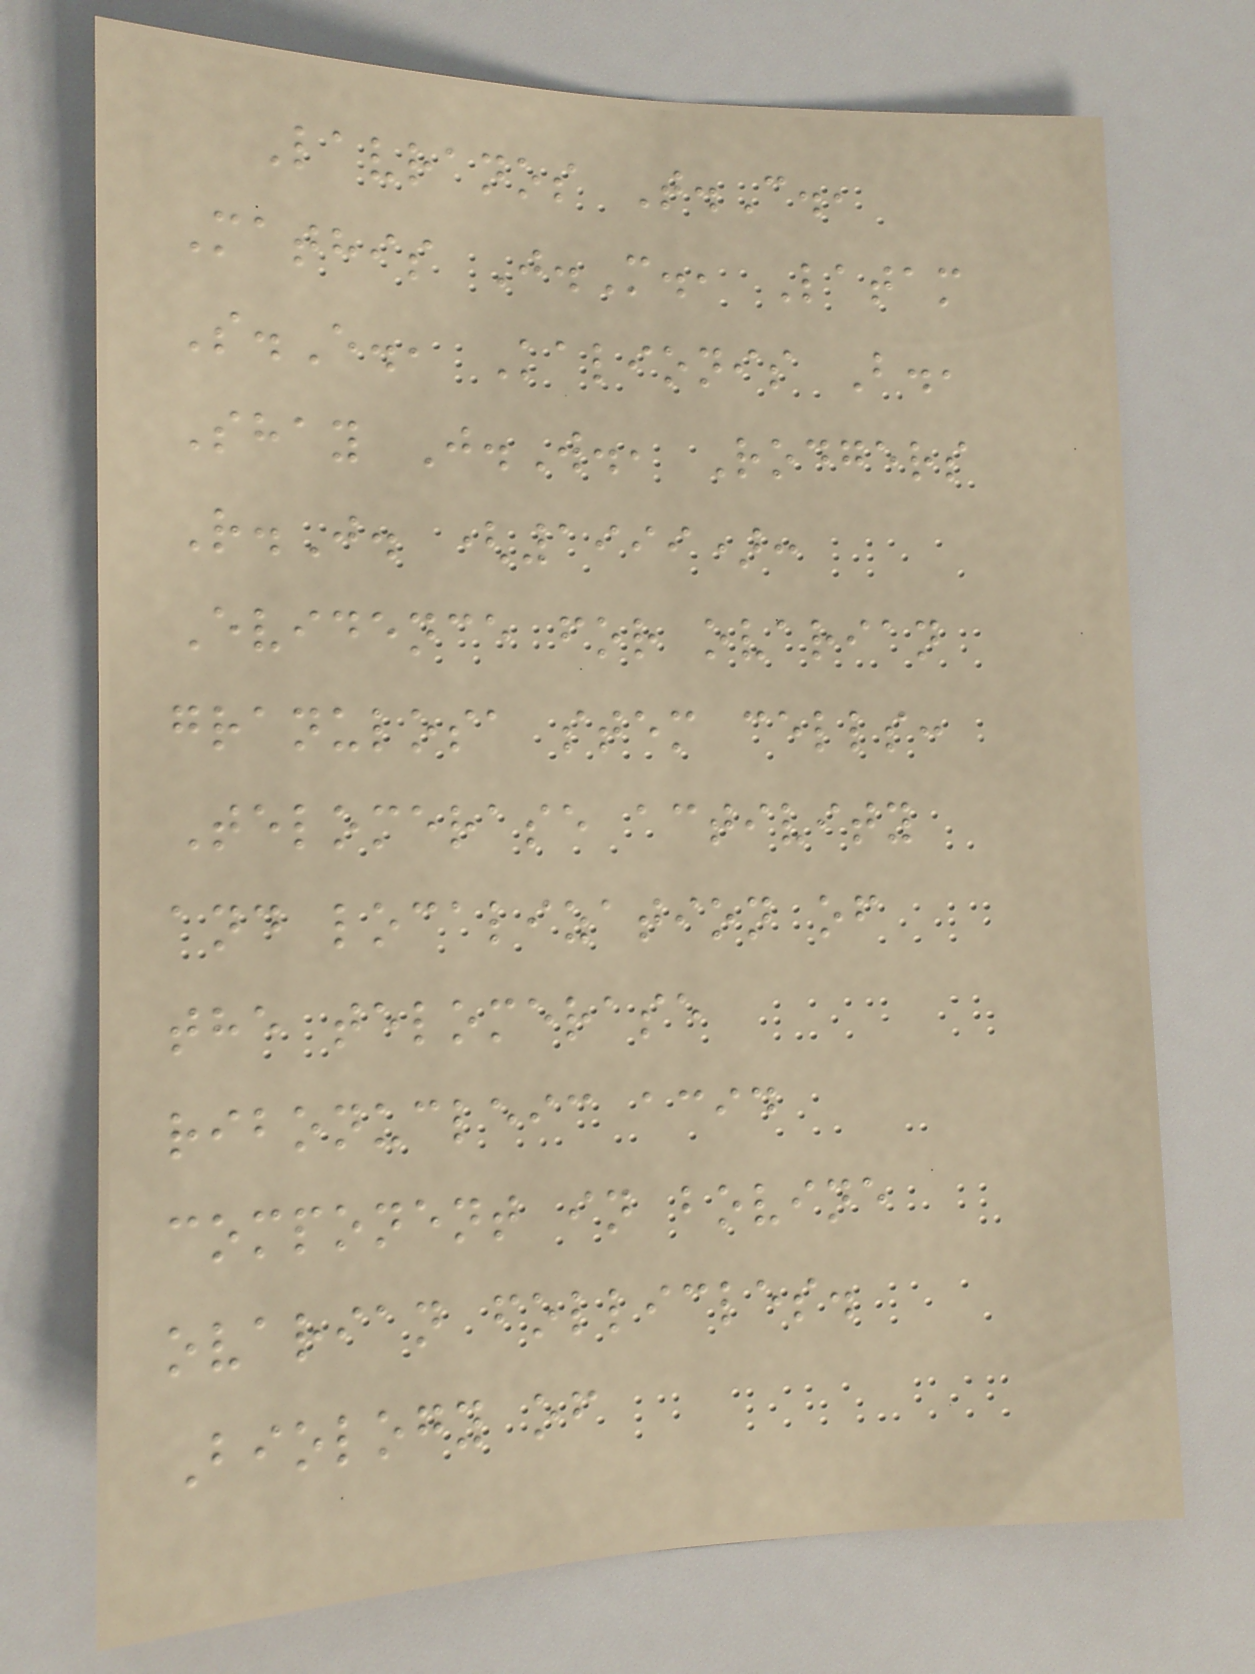Lavranos T.C.,
Mathis J.M., Latam
S.E., Kalionis B.,
Shay J.W., Rodgers
R.J. (1999):
Evidence for ovarian
granulosa stem cells:
Telomerase activity
and localization of
the telomerase
ribonucleic acid
component in bovine
ovarian follicles.
Biology of
